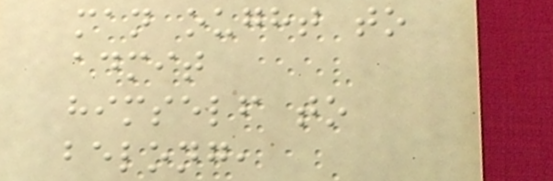man ought to
admit
himself to
belong,
